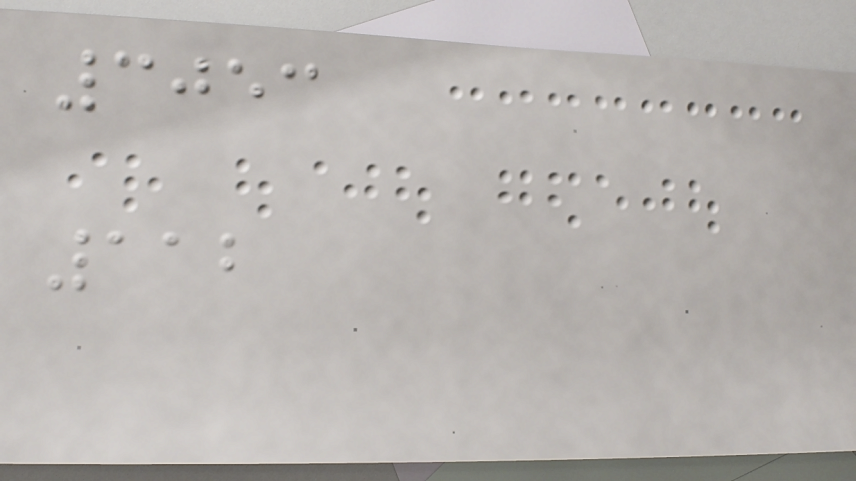3053
112
